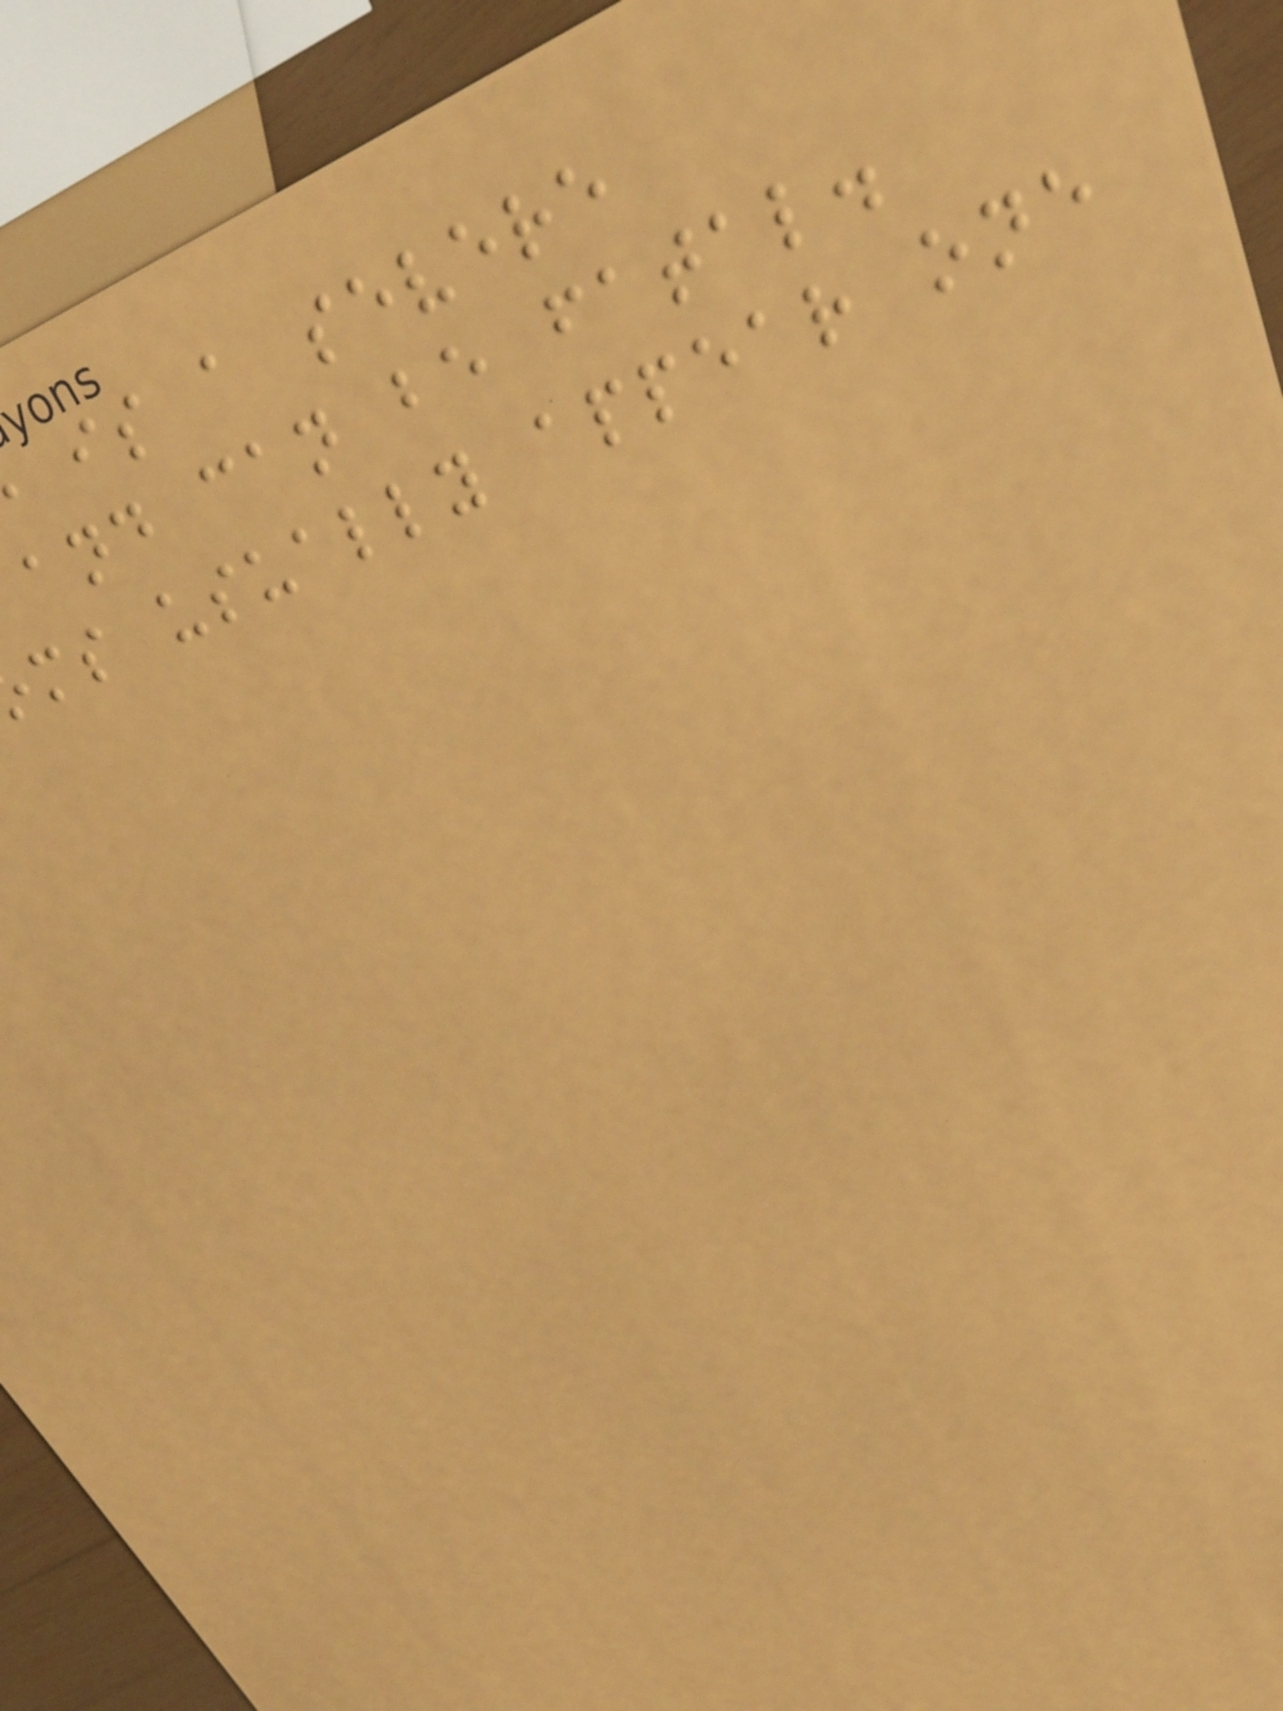is a severe
and can be fatal.
ms usually appear one
